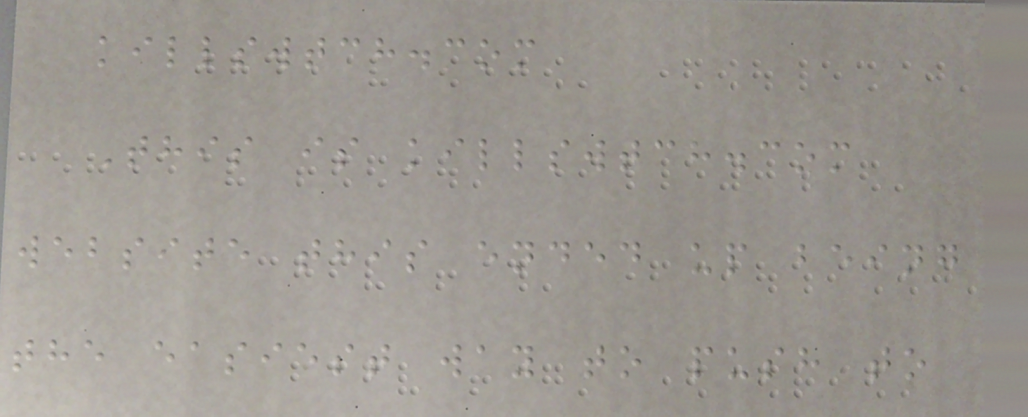killswtch.com
This is killswtch.com
website this ended up being
the easiest way to push to
